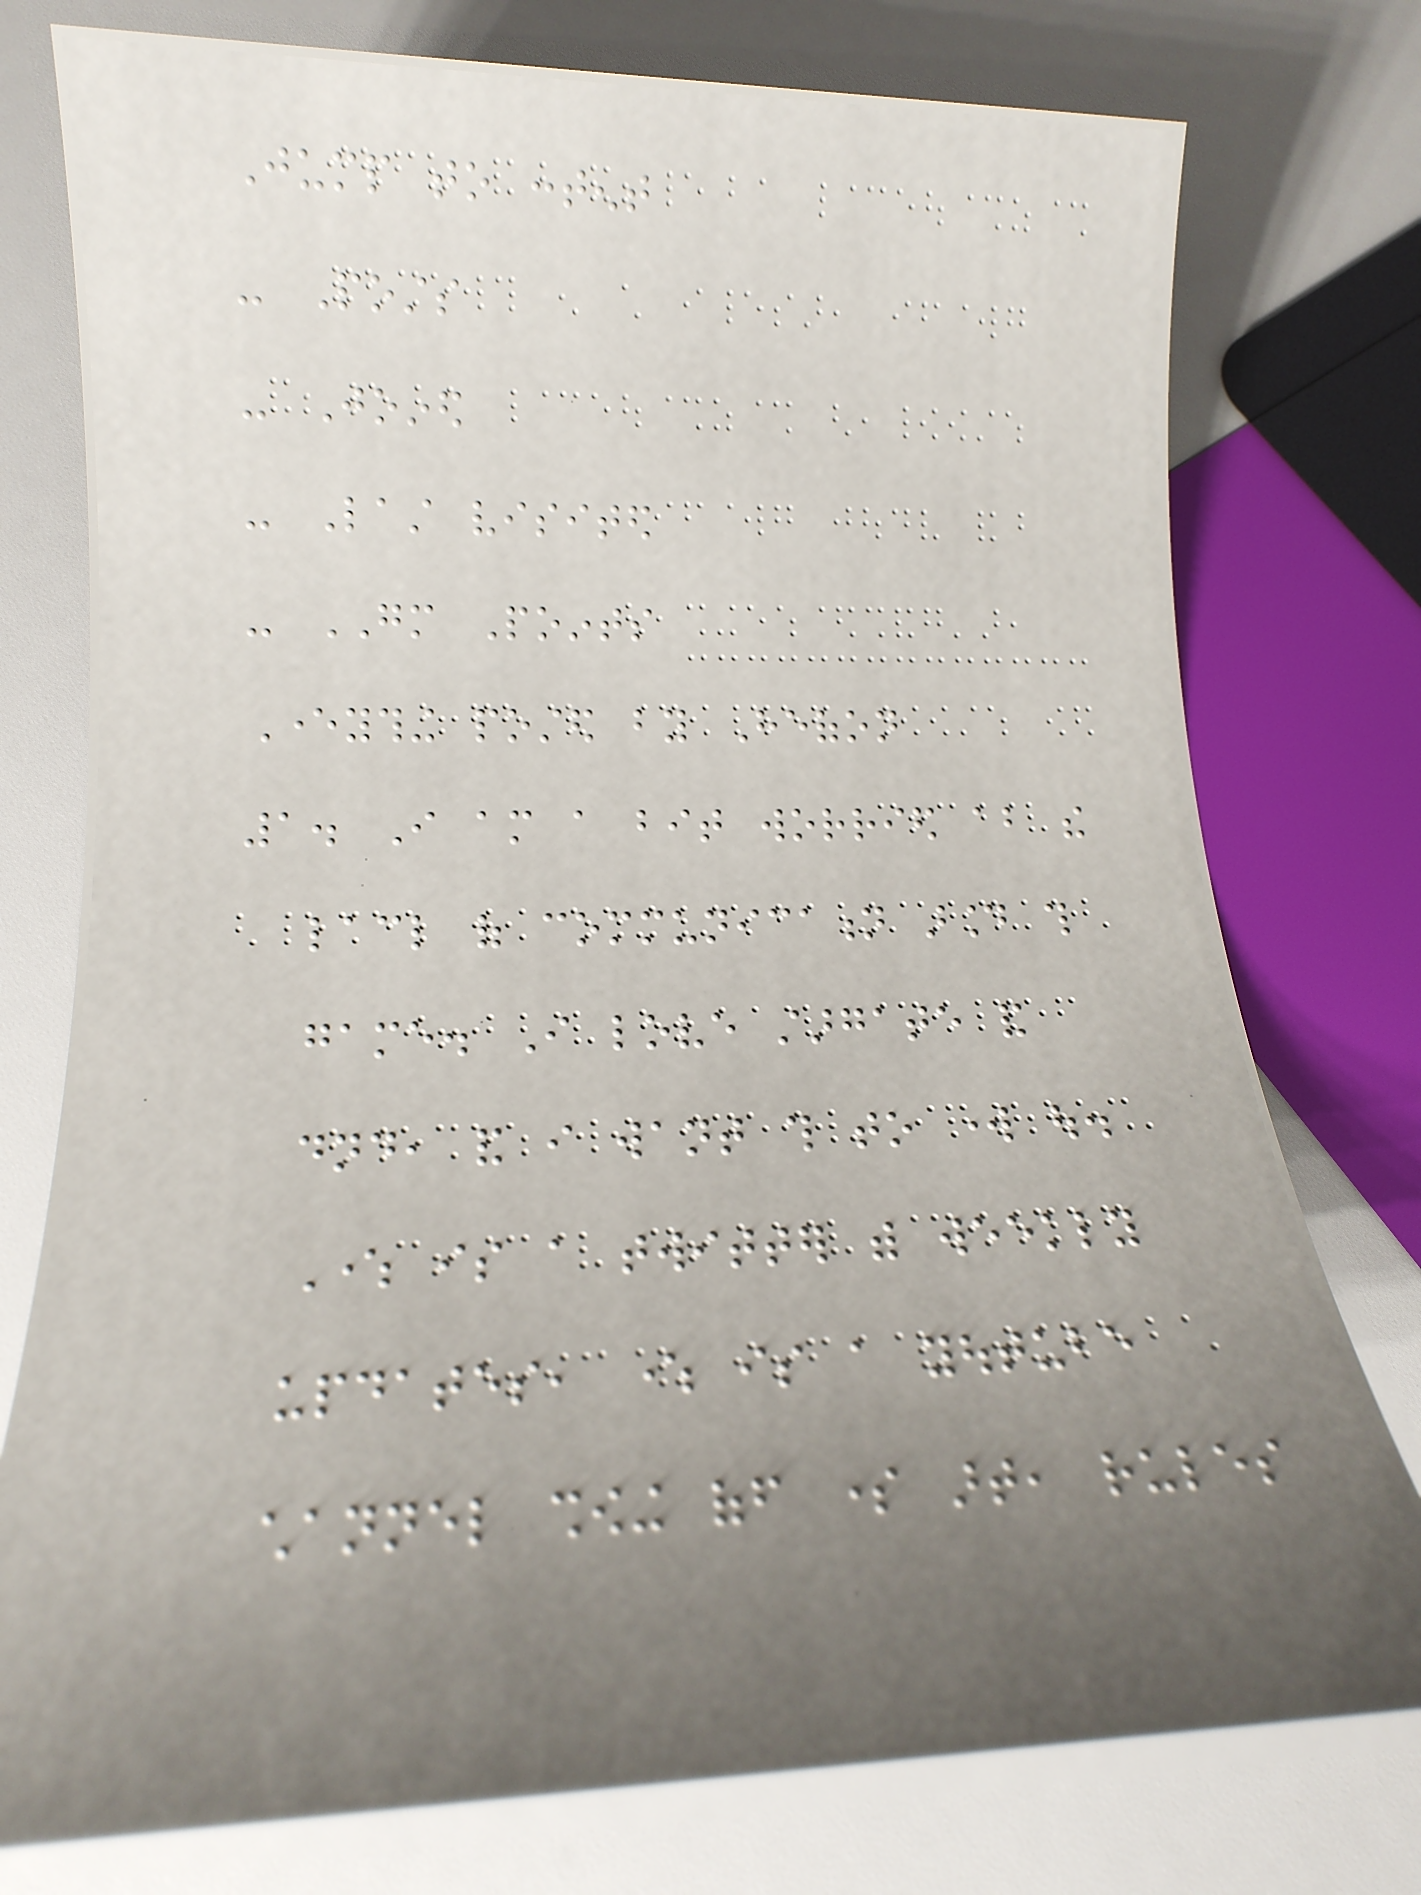Jump to content
- Posts
- Joined
- Last visited
- GM Points
Everything posted by Heofon
1. I am a bit worried about the
lacl of communication around this
game. I love stargate and
dnd, and i want this to work out.
Where is a twitter with weekly
updates, where is a youtube
channel showing off some art, rules
